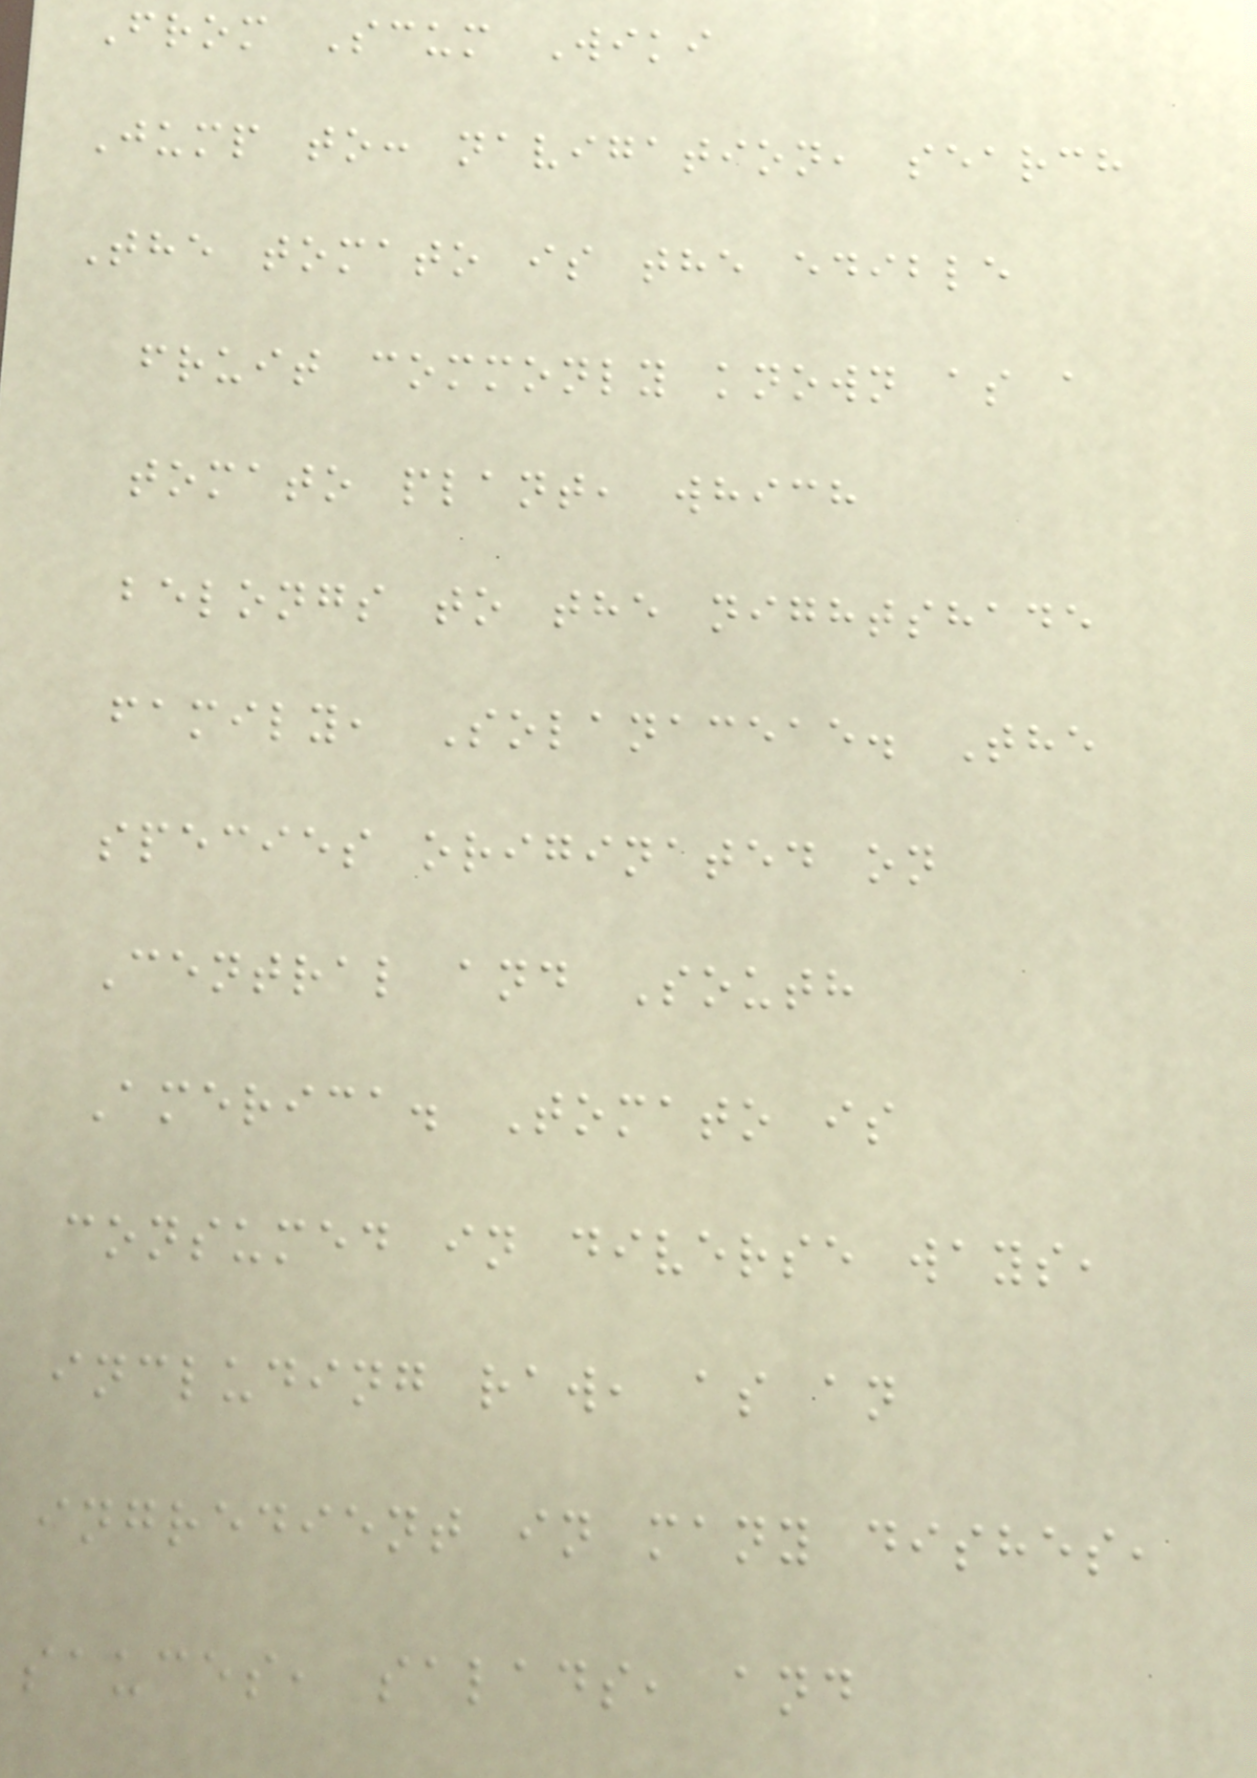From Scum Wiki
Jump to: navigation, search
The tomato is the edible
fruit commonly known as a
tomato plant, which
belongs to the nightshade
family, Solanaceae. The
species originated on
Central and South
America. Tomato is
consumed in diverse ways,
including raw, as an
ingredient in many dishes,
sauces, salads, and
